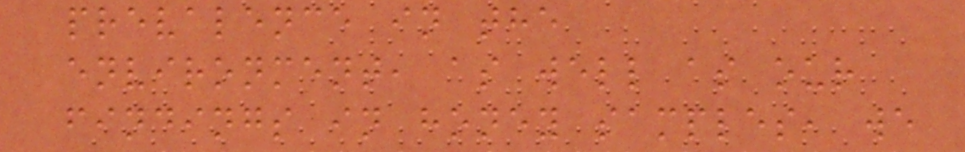prevalence in the
environment, as well as our
findings in honey samples, we
